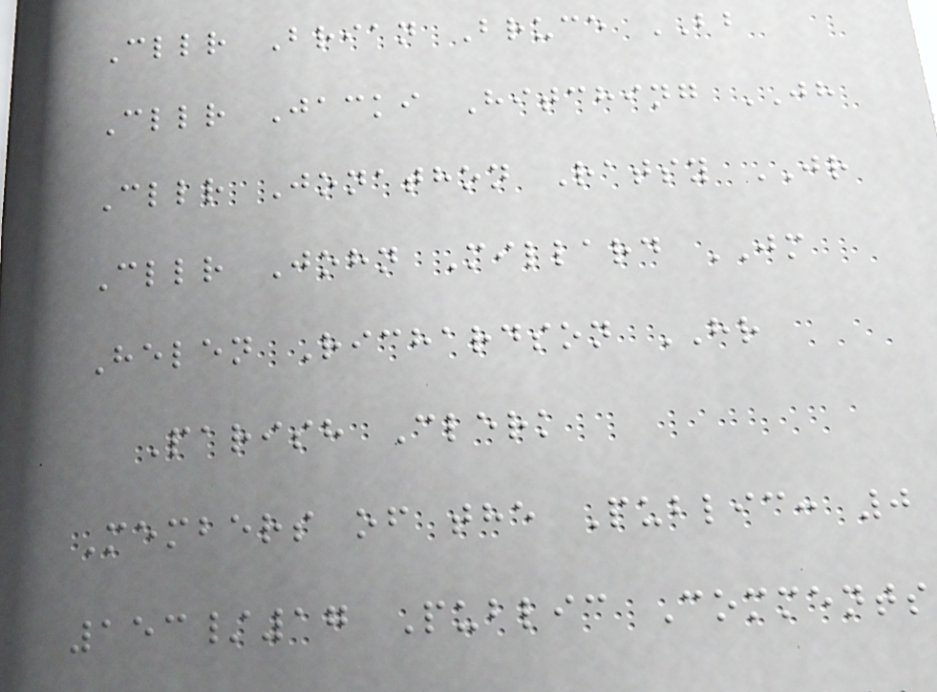Cllr Brian Bruce BB
Cllr Jacki Hitching JH
Cllr Jonathon Ratsy JR
Cllr John Millard JM
Helen Richardson HR
Parish Clerk
Members of the Public: 0
153/17 Public Comments
